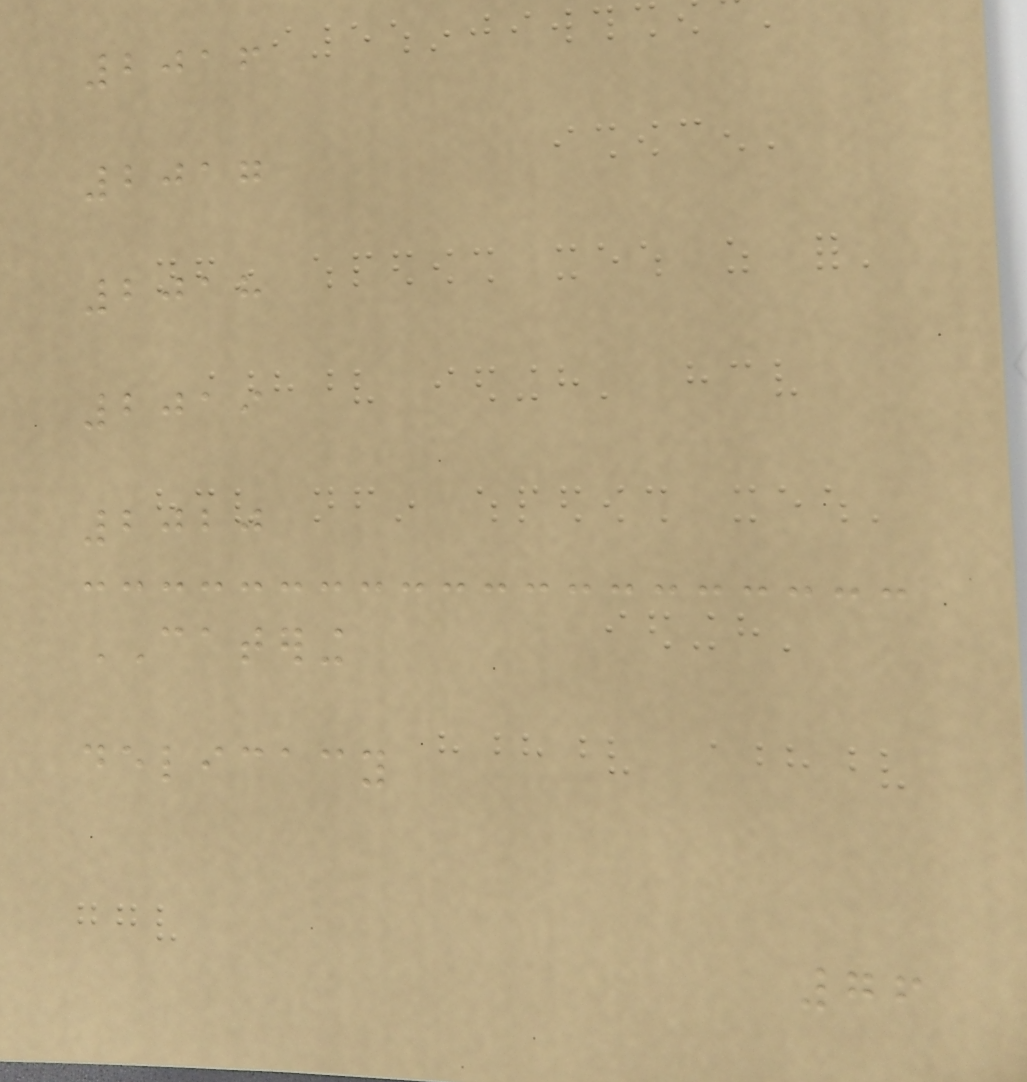2016
2017
2018
2019
2020
CATERING
delicacy
76
